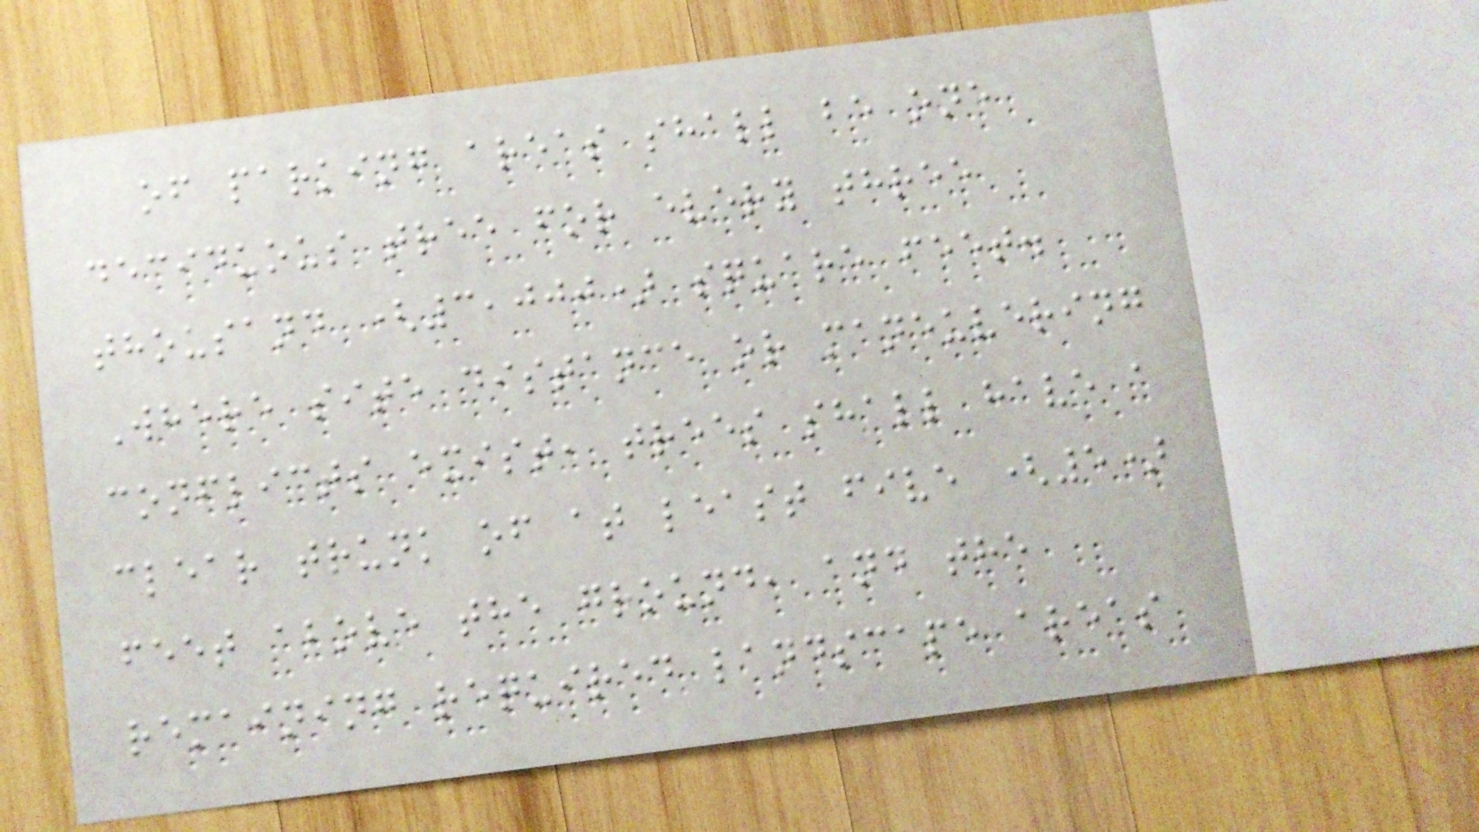of parking areas shall be one
deciduous tree for every three
thousand (3,000) square feet.
Where site distance or maneuvering
conflicts exist, trees shall have a
clear trunk of at least five (5)
feet above the ground, and the
remaining required landscape areas
